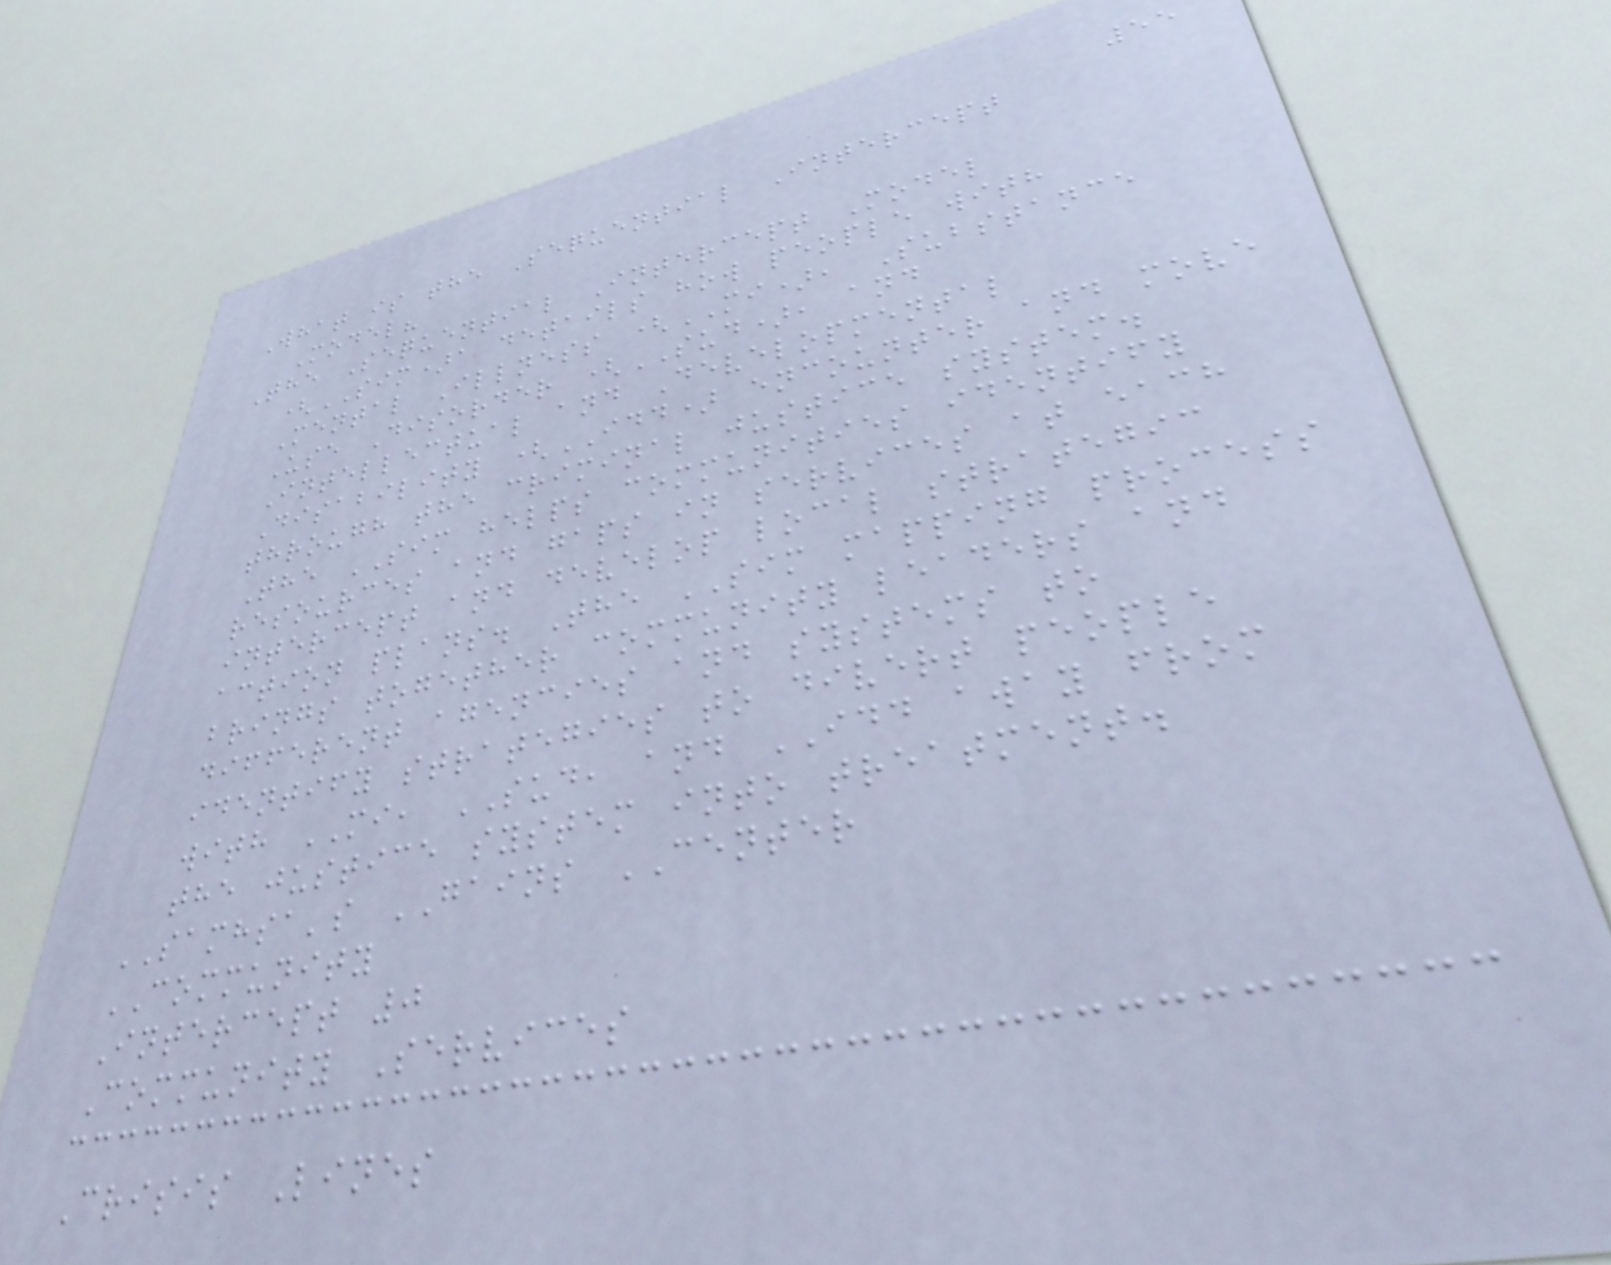55
What is the Sequential Intercept
Model?
The Sequential Intercept Model
(SIM)a details how people with
Mental Illness (MI), Substance
Use Disorder (SUD), and
Intellectual and Developmental
Disability (IDD) encounter and move
through the criminal justice system.
The SIM helps communities identify
resources and gaps in services at each
intercept and develop local strategic
action plans. The SIM mapping process
brings together community leaders and
different agencies and systems to
identify strategies to divert people
with MI, SUD, and IDD away from
the justice system into treatment.
SAMHSA's GAINS CENTER
COMMUNITY
Intercept 0
Community Services
Crisis Lines
